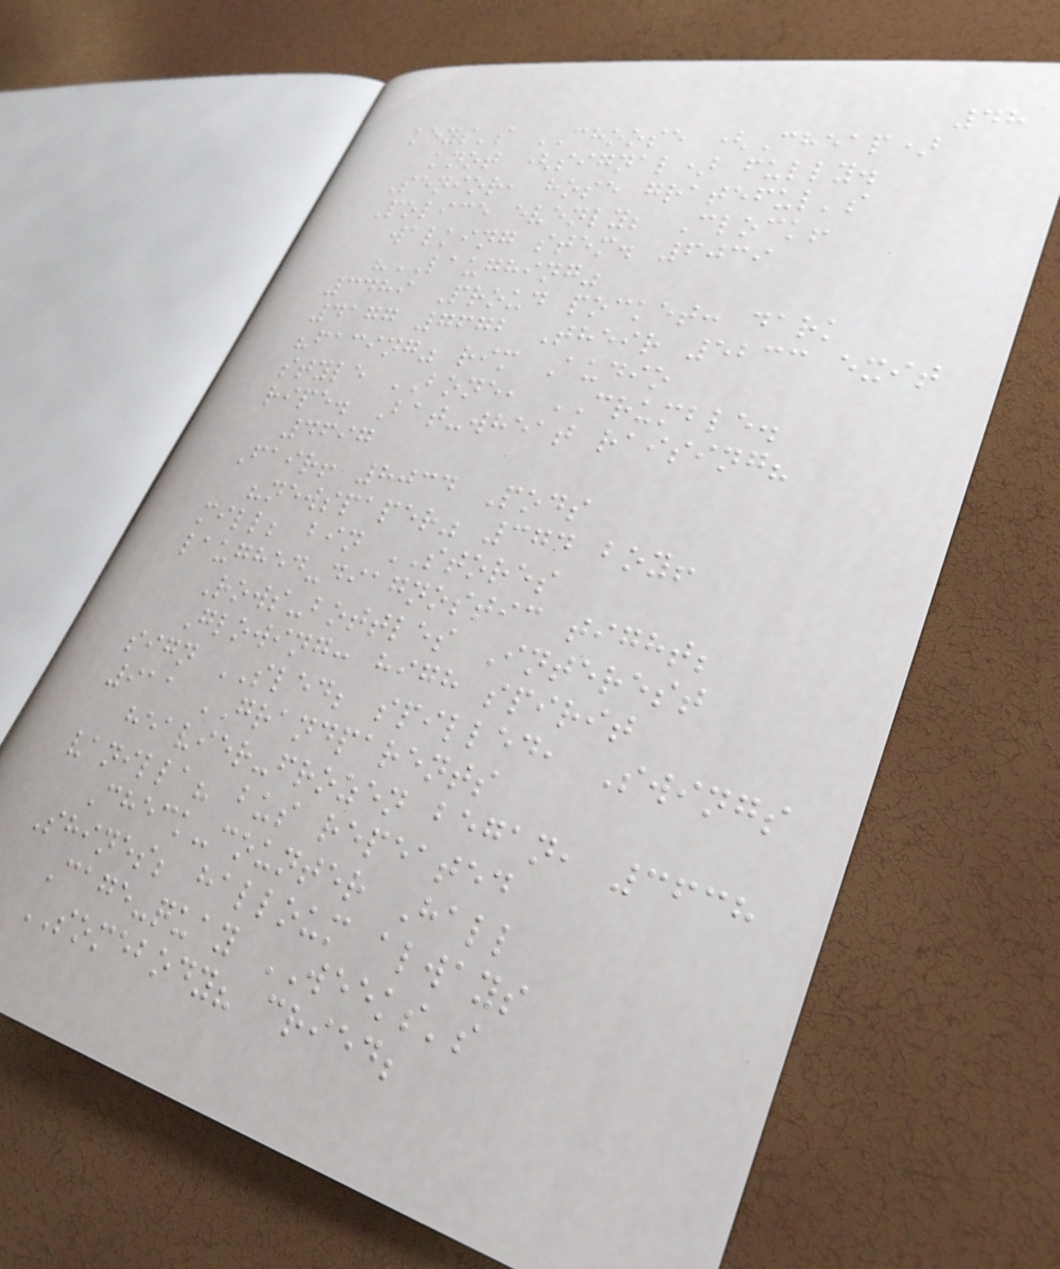48
keys's CHOOSE (Cheap)
knot (signal) fully.
Senior, hose grateful's
Police evenly; Clock!
walking stem. 6039
"LAUGHING"
3489 Proud pocket: dark
4177 7672 Their 5233 exit
"facing" rim Audio
style BONE, CRUMBLE.
ripe. Bat-wheat raising?
4697
Fair! 8034 Pods
"newspaper" 374 boy!
mill; bin STORES
laughed-diagnostic tight;
Rows-bottles Interest
Glowing: high spirit
sign SLED; spilled, Swings
911 GRANDPARENTS
heavier-frozen began, 3638
vanilla? bus repeated
Check-counter Hall
Shines; halloum always
Cage-quay WEEKS's
SOMEBODY? cried;
